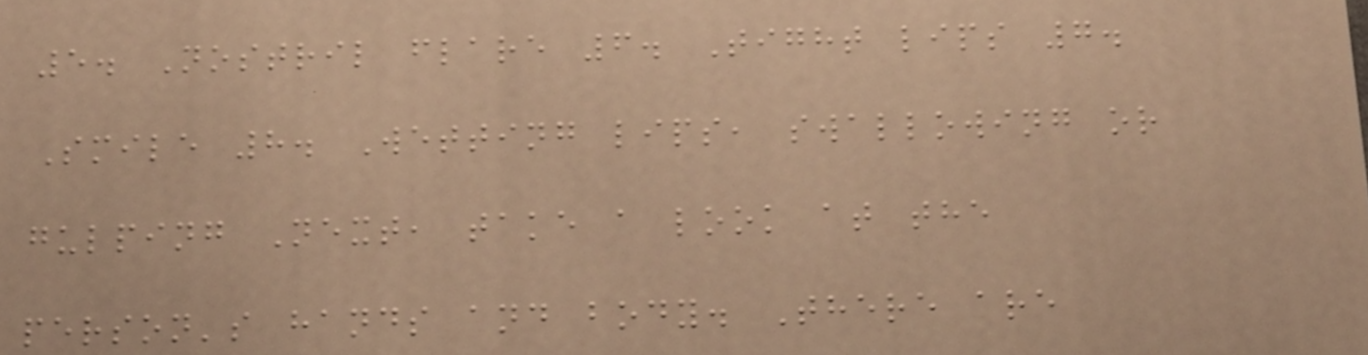5. Nostril flare 6. Tight lips 7.
Smile 8. Wetting lips, swallowing or
gulping Next, take a look at the
person's hands and body. There are
